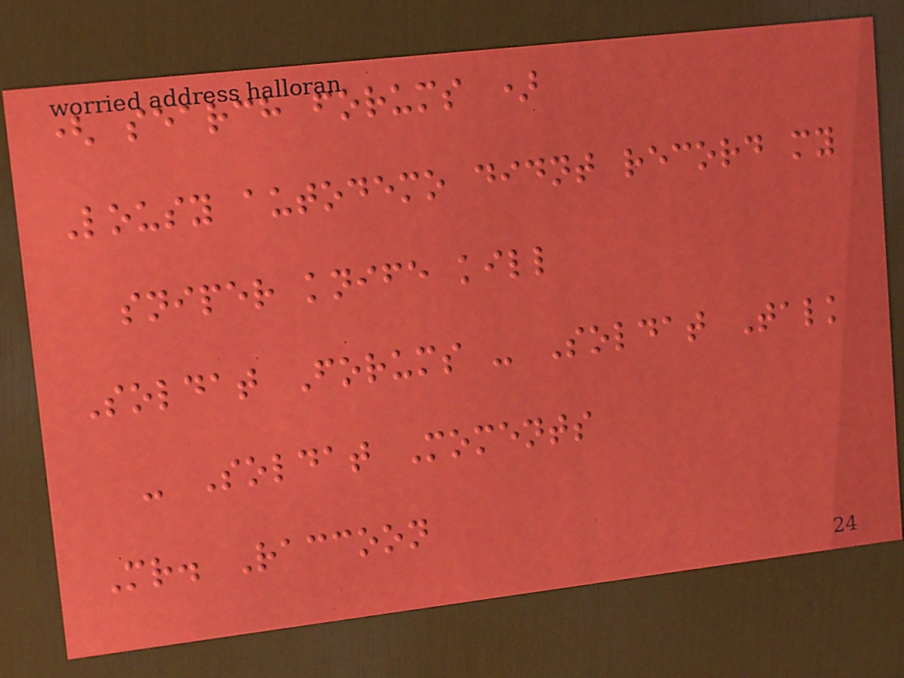( search forums )
Lousy autodemo didnt record my
sniper knife kill
Soldat Forums - Soldat Talk
- Soldat Moments
Mr. Raccoon
